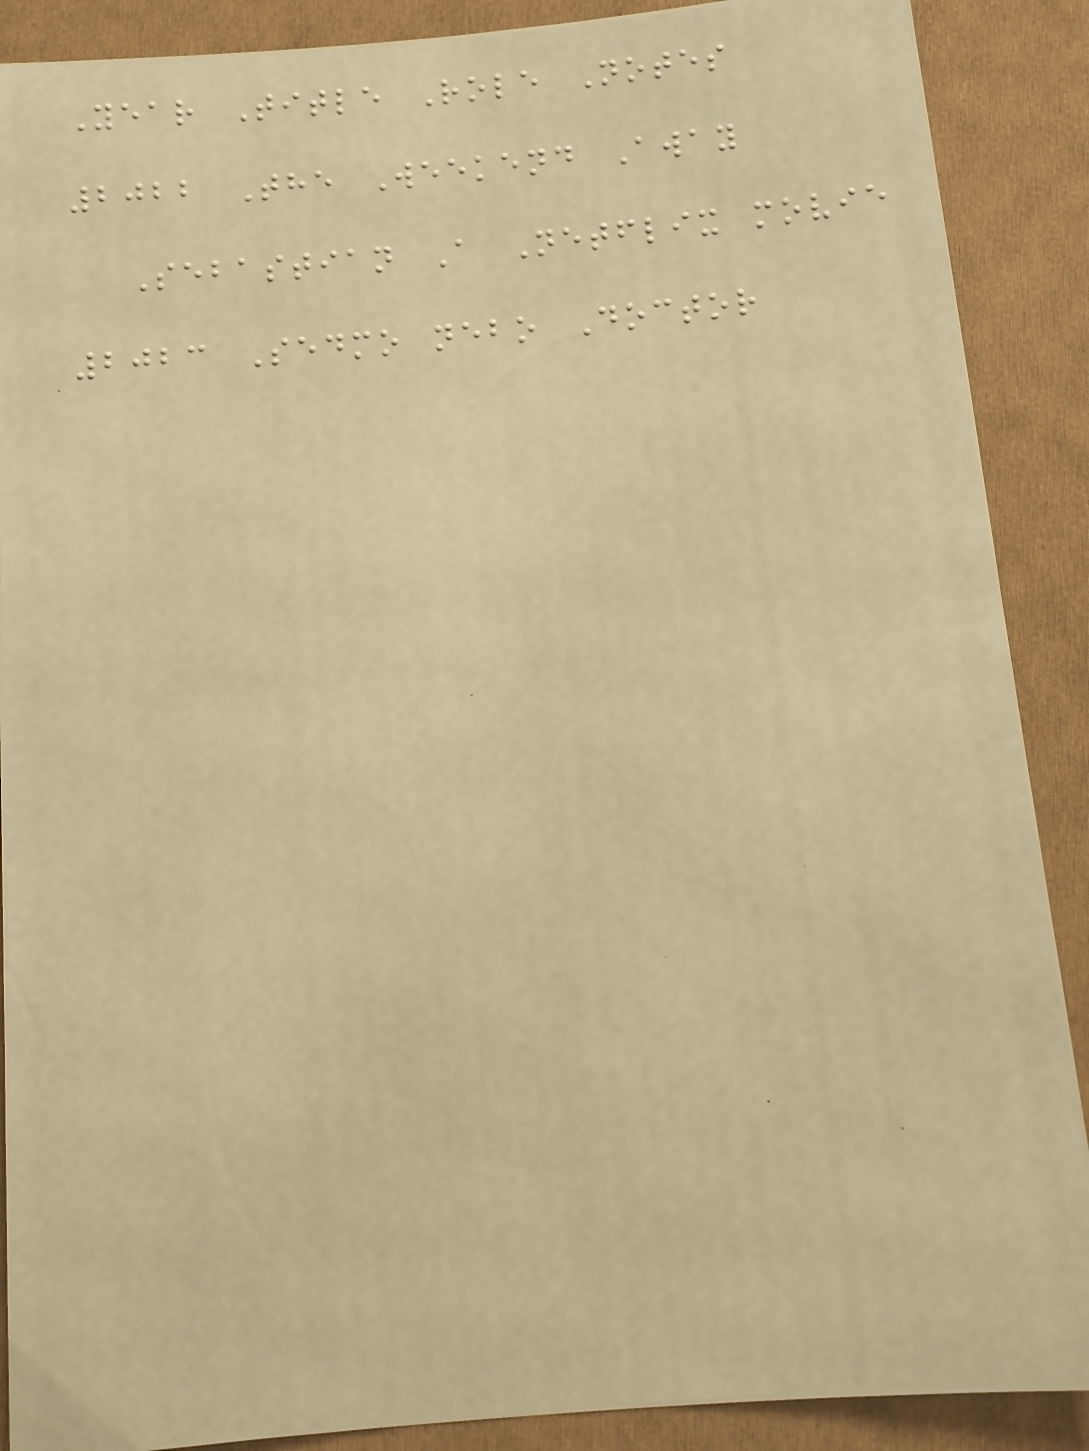Year Title Role Notes
2022 The Weekend Away
Sebastian A Netflix movie
2023 Sedmo nebo Doctor
